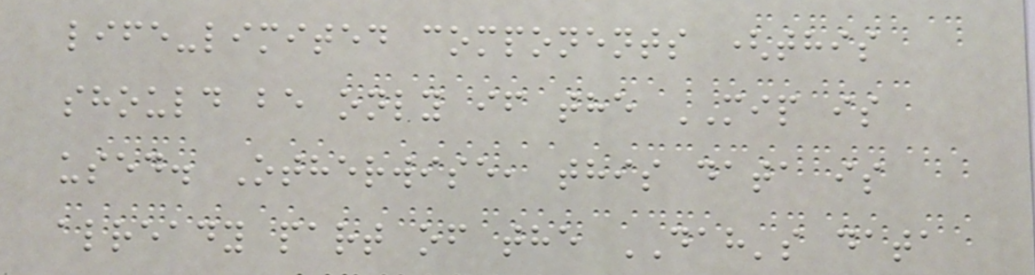life-limited components (this
should be only if the MIP is
used. Otherwise, this data is
already part of the DAH's data
